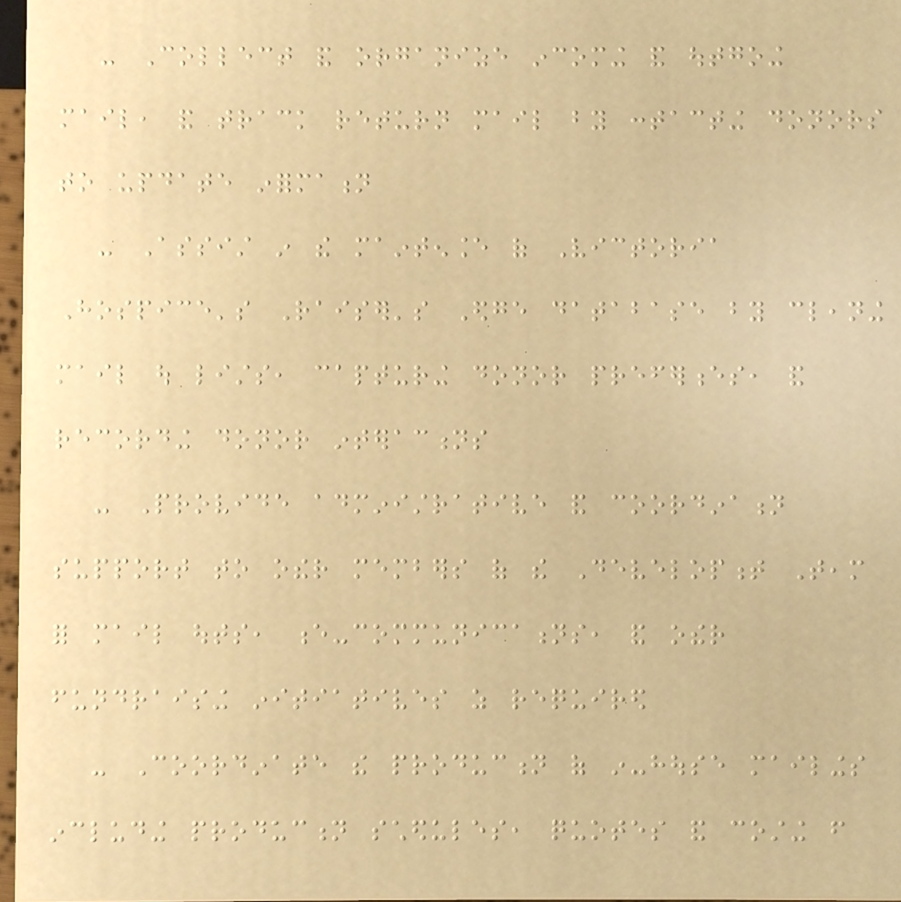- Collect and organize incoming and outgoing
mail, and track return mail by contacting donors
to update information
- Assist in the maintenance of Victoria
Hospice's Raiser's Edge database by cleaning
mail out lists, capturing donor preferences, and
recording donor interactions
- Provide administrative and coordination
support to other members of the Development Team
for mail outs, e-communications, and other
fundraising initiatives as required
- Coordinate the production of in-house mailings
including production schedules, quotes and costing from
